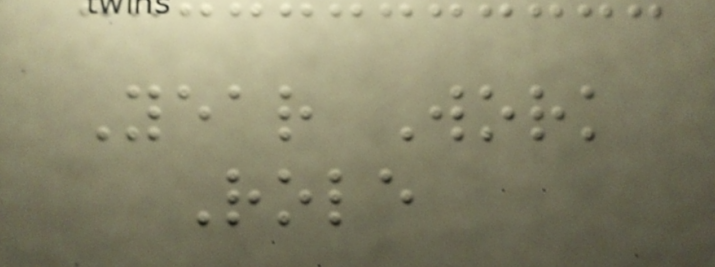Year Work
Role
